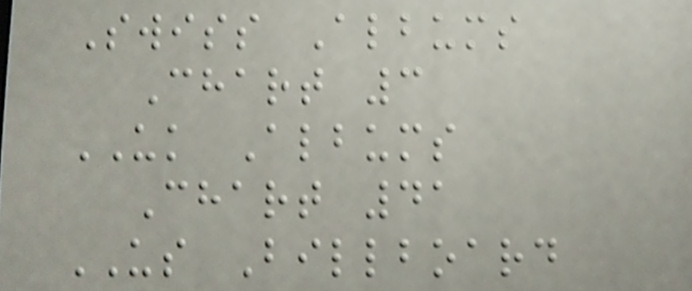Swiss Albums
Chart 3
UK Albums
Chart 41
US Billboard
